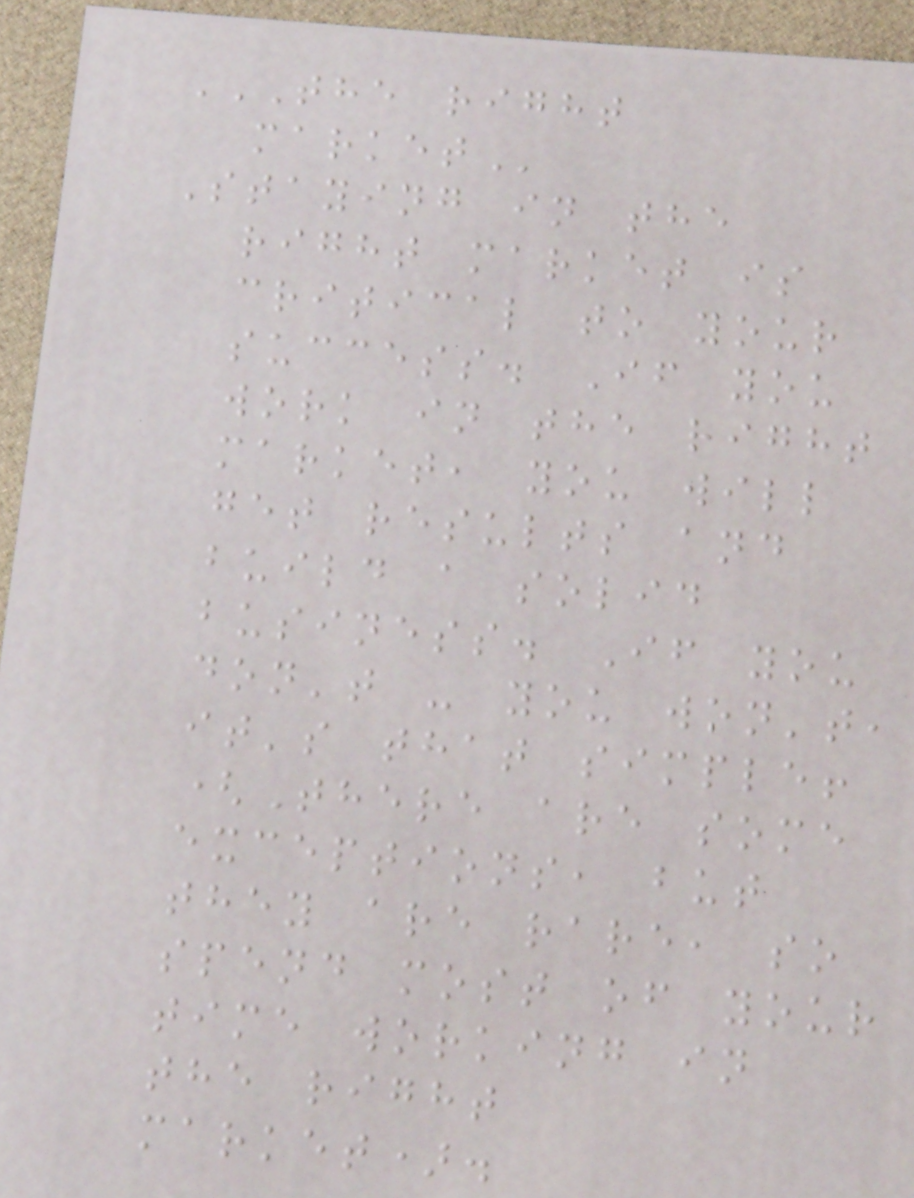THE RIGHT
MARKET
Staying in the
right market is
critical to your
success. If you
work in the right
market, you will
get results and
build a solid
business. If you
don't - you won't,
it's that simple!
(There are some
exceptions, but
they are rare, so
spend most of your
time working in
the right
market).
